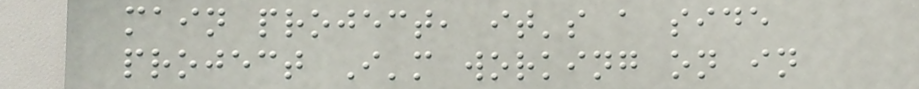main project, it's a side
project I'm working on in
